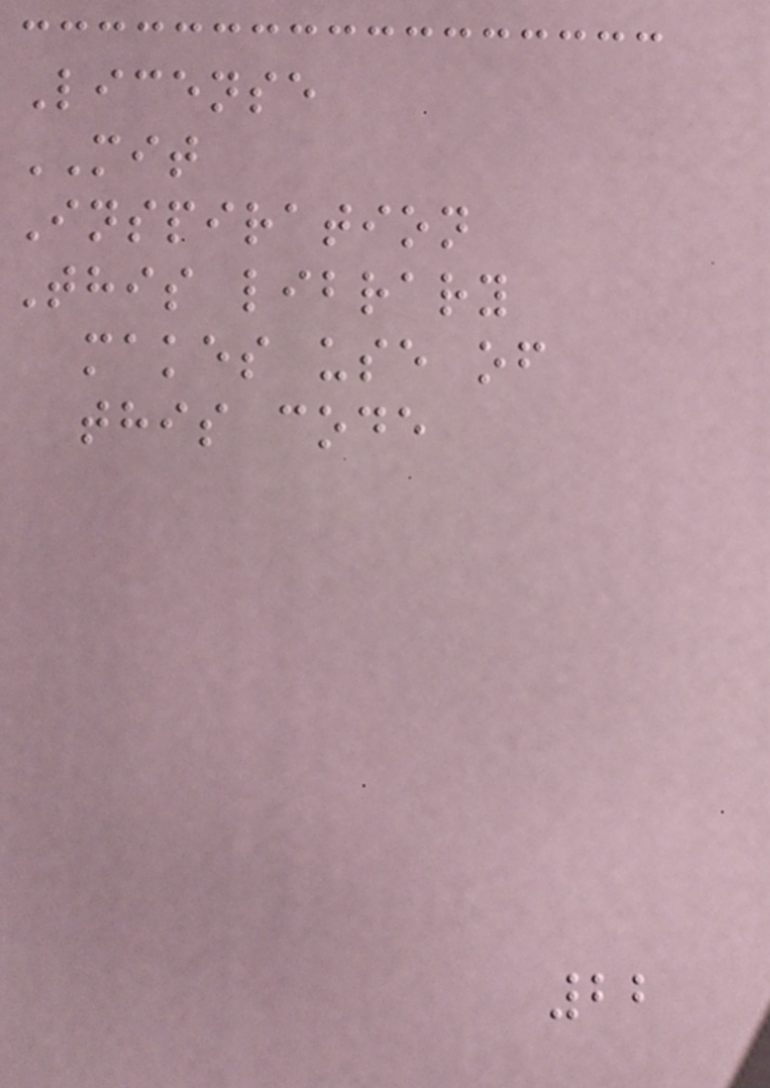License
MIT
Inspiration
This library
makes use of
this code
22
